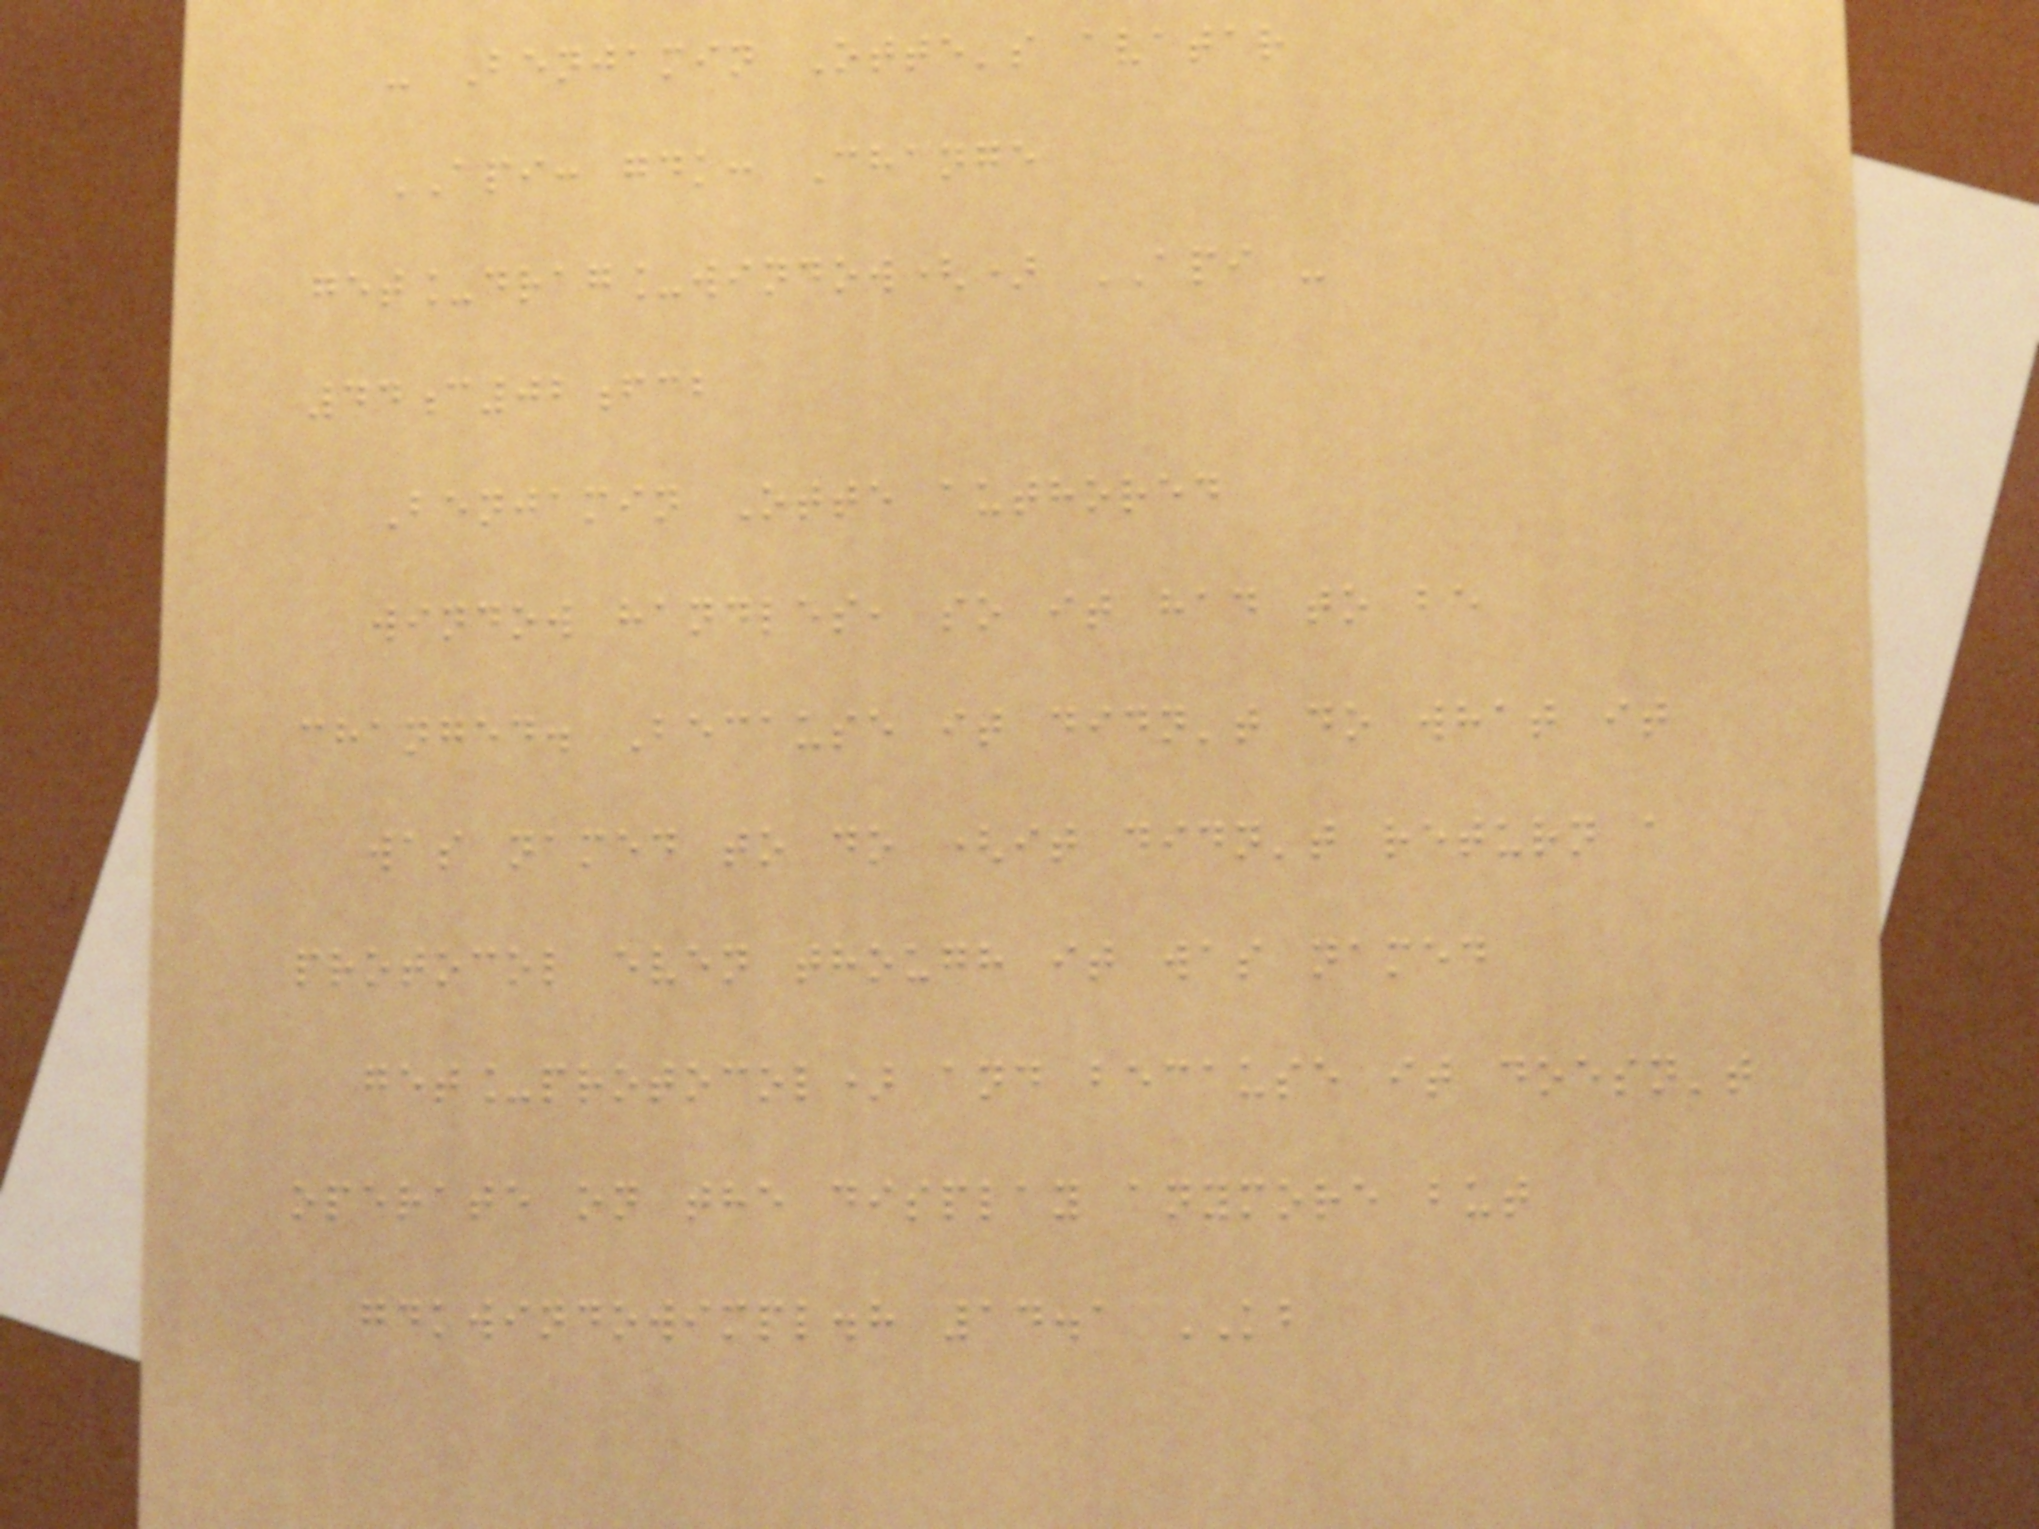- Benjamin Otte's avatar
API: gdk: Change
get_drag_window() API -
44c02fcb
Benjamin Otte authored
window handles, so it had to be
changed. Because it didn't do what it
was named to do (it didn't return a
protocol even though it was named
get_protocol) and because it doesn't
operate on the display anymore but
gdkwindowimpl.h 14.1 KB
